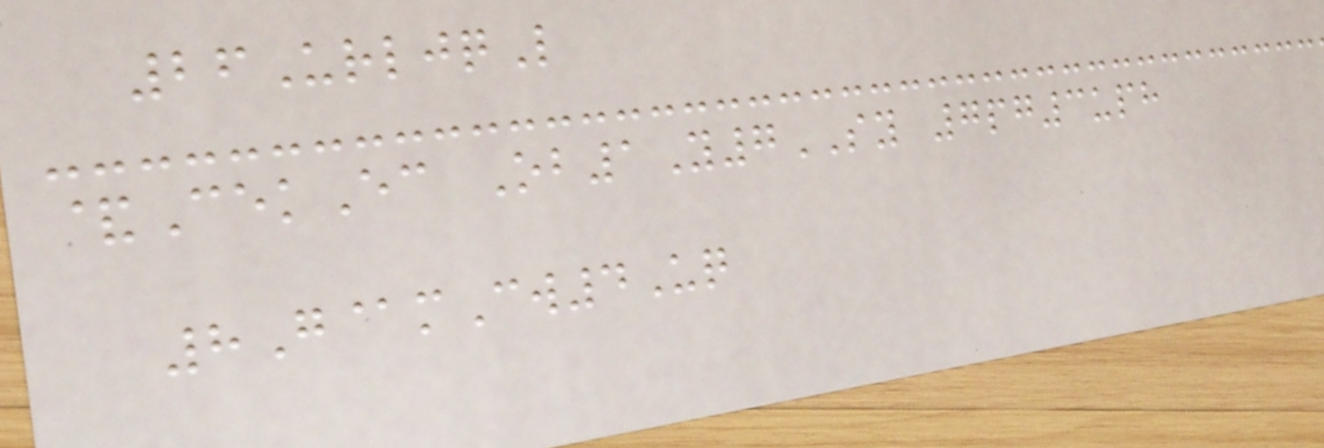26UrljqL
&CekEc Ob1Y7SY 7pg3uph
8G@mCw4Uq
